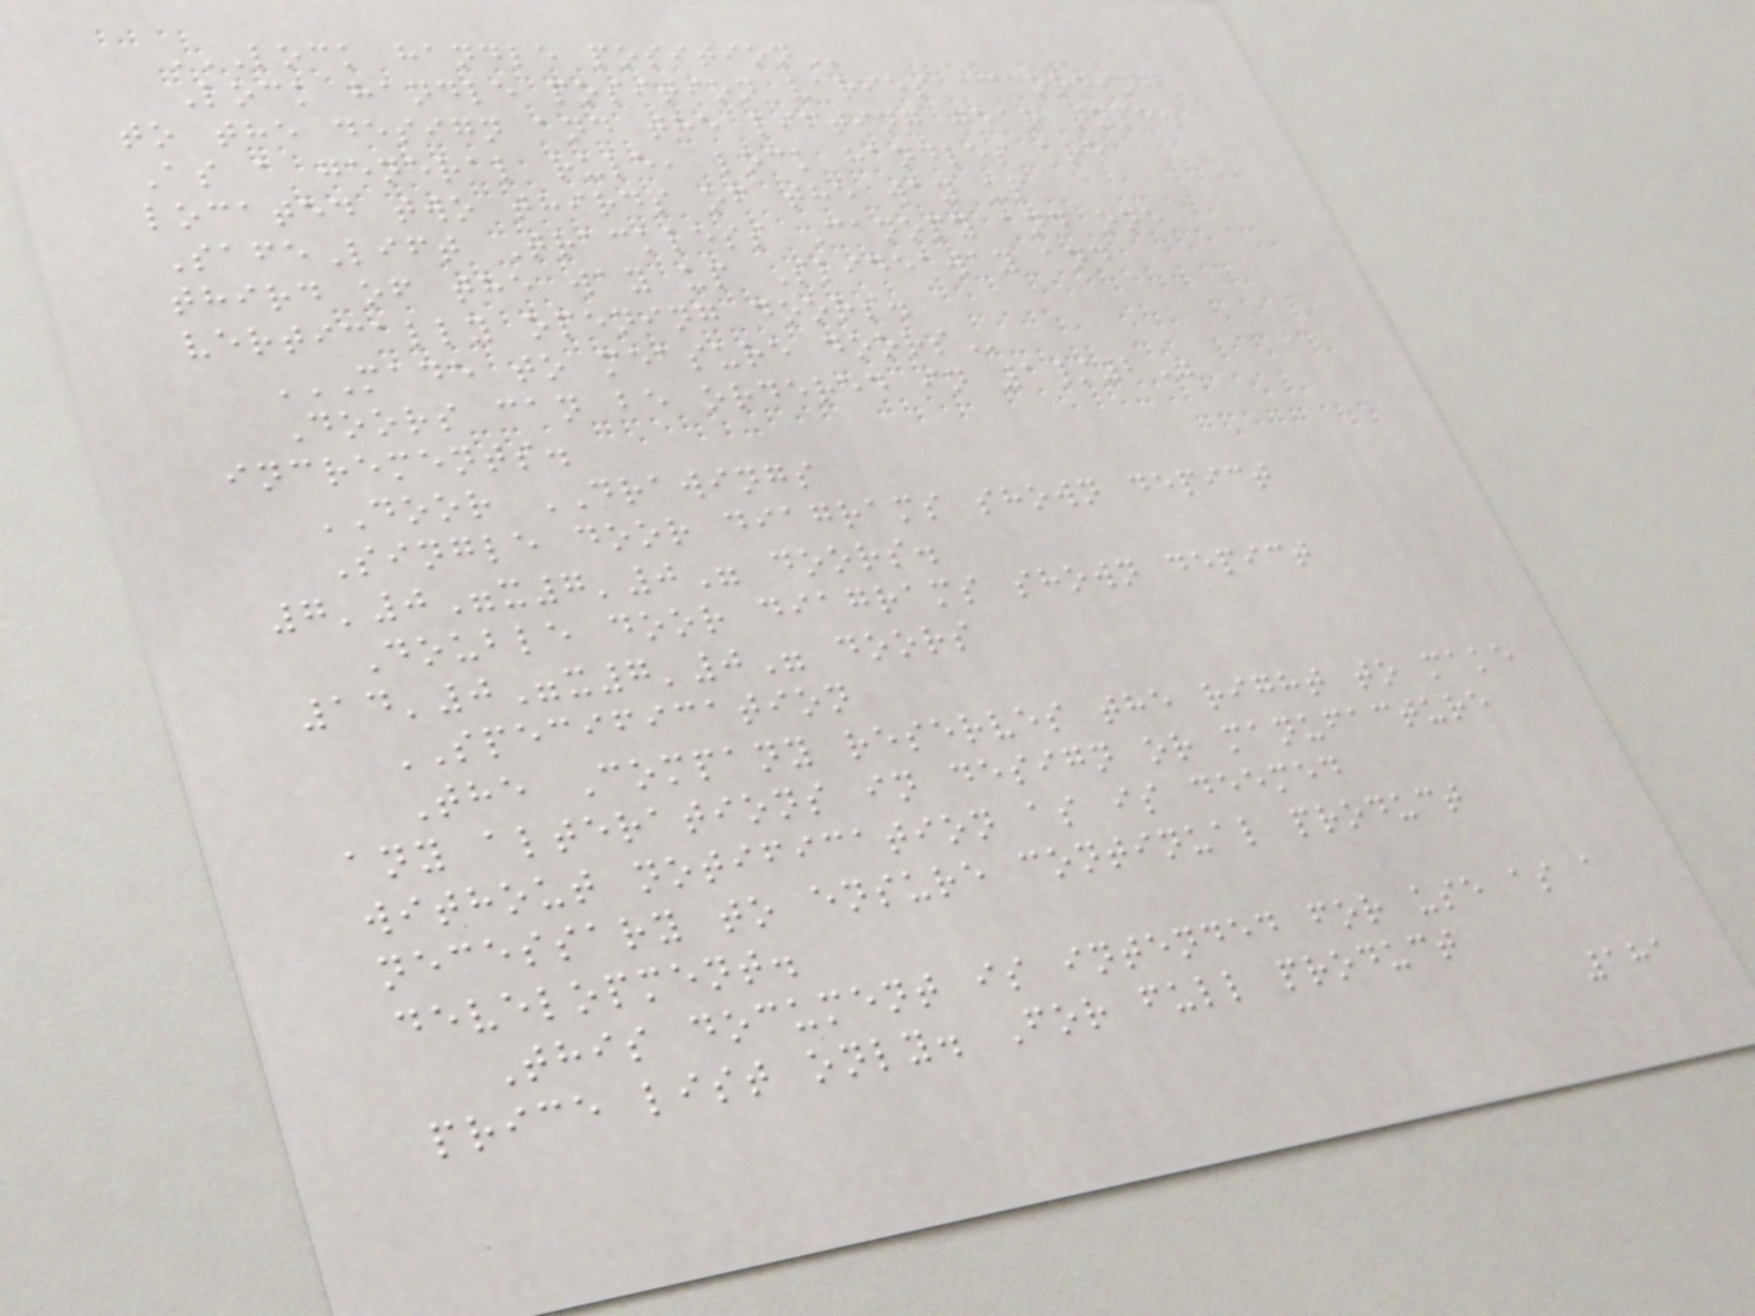LOCK HANDLE POSITION
Lock handle position varies according
to the design and the lifting gear type.
As a general rule, lock handles are
located two thirds of the way up
SafeLift Trackless Canopy and one
third of the way up Slideaway and
vertically opening doors.
MADE TO MEASURE DOORS
Doors can be ordered in 1/2"
increments.
DOOR DRAWINGS
Single door diagrams shown depict
7'0"x7'0" doors.
Double door diagrams shown depict
14'0"x7'0" doors
SPECIFICATION
The Company reserves the right to make
any alterations in design or manufacture
without notification as is deemed
necessary to ensure continual product
development.
This document is intended for use as a
price list only. For full product
181
